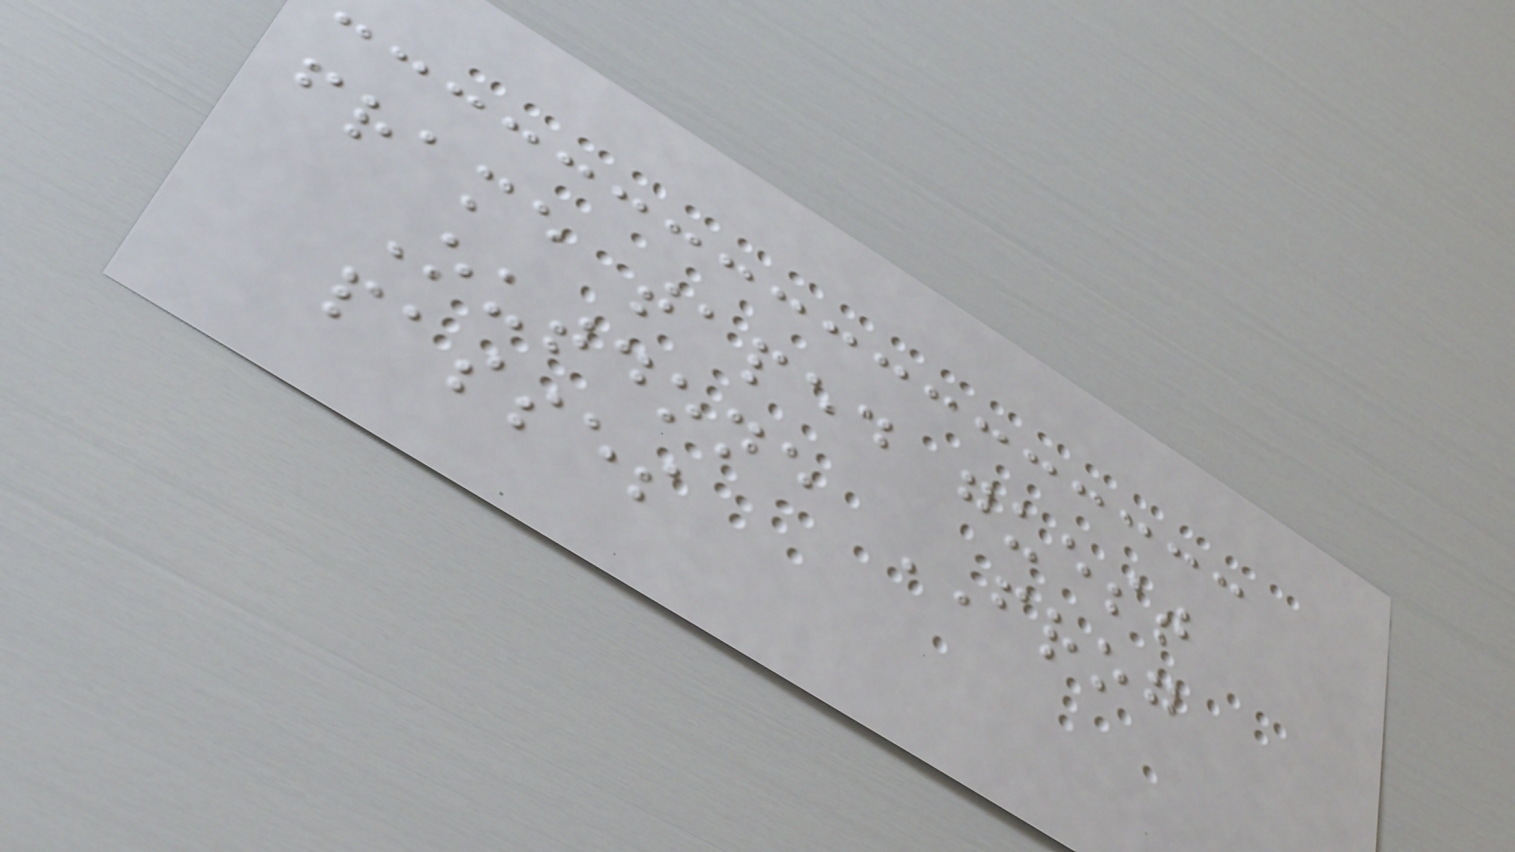frame taped guest
Outdone FROG
passes
